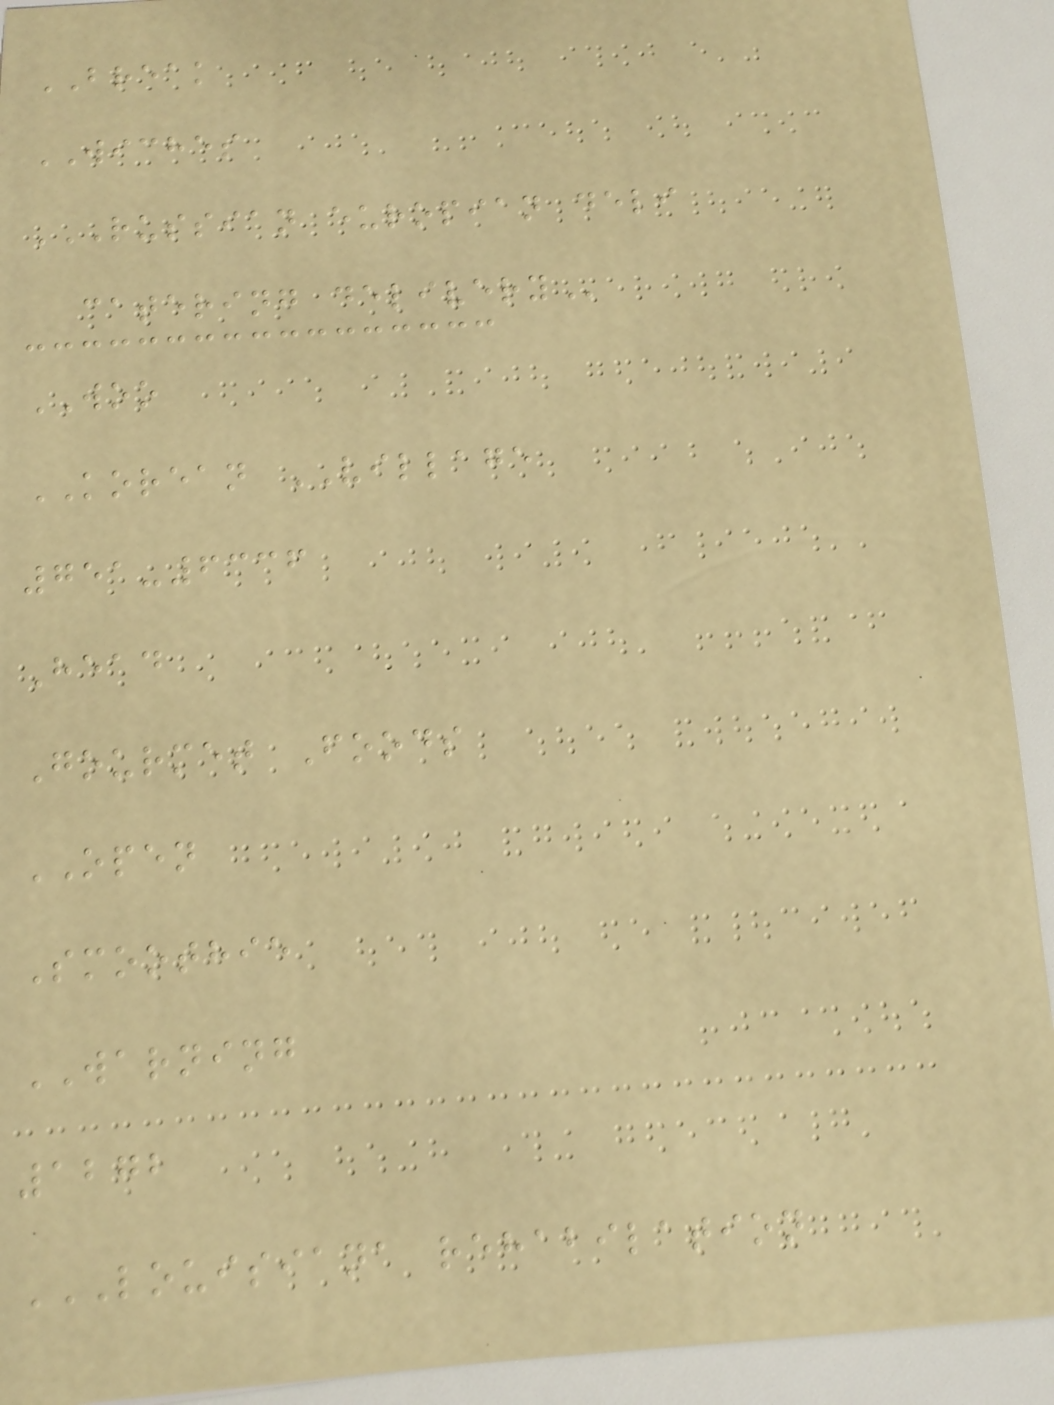BREAK
WICHES
RUSSIAN EUROPIAN DELI
CATERING DELIVERY
WOO
KOREAN VILLAGE
751-6336
Head
Gourmet Foods
OPEN
Smoothie
WARNING
1272
LOUISIANA REHABILATION
